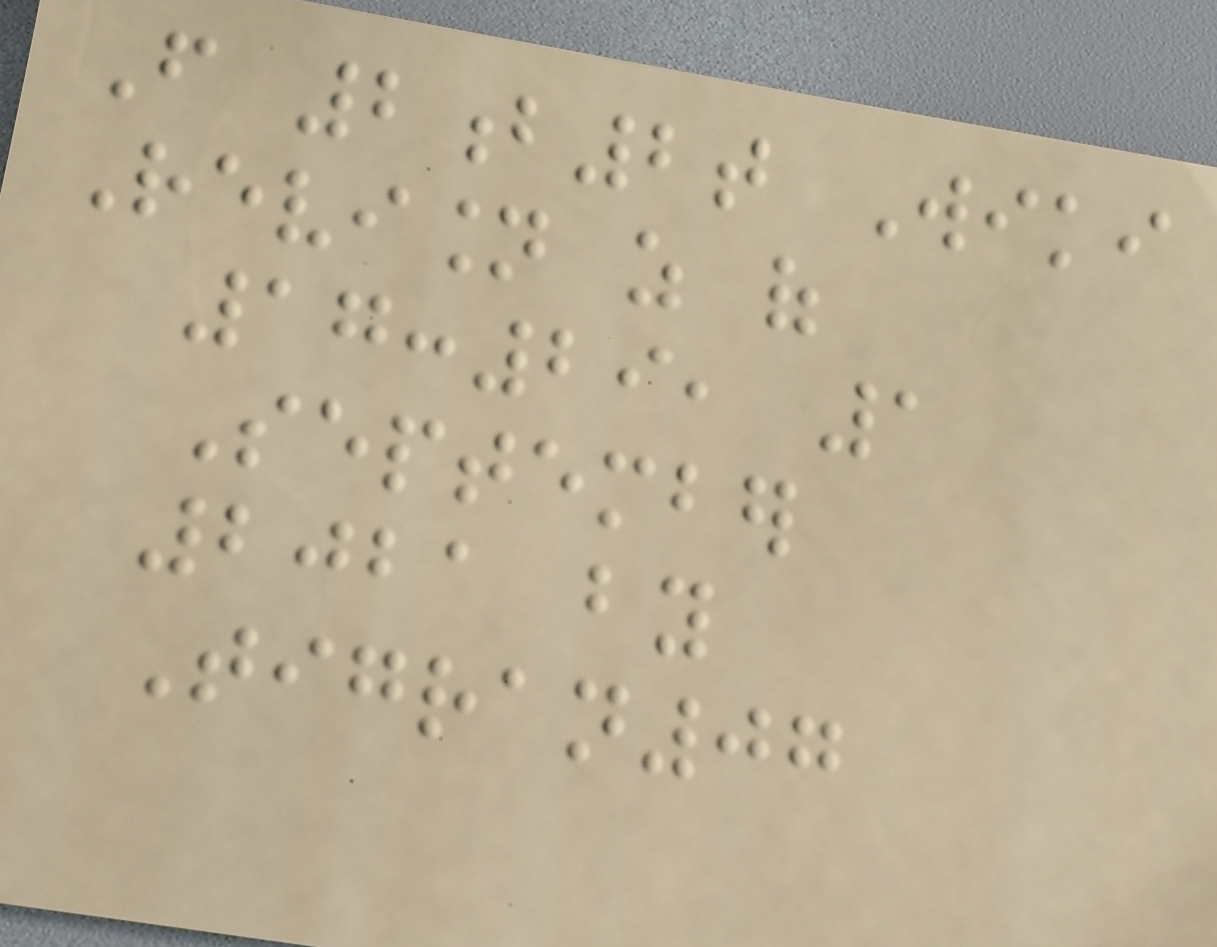From 2b2t Wiki
Revision as of
17:29, 1
September
2021 by
Tigran07
